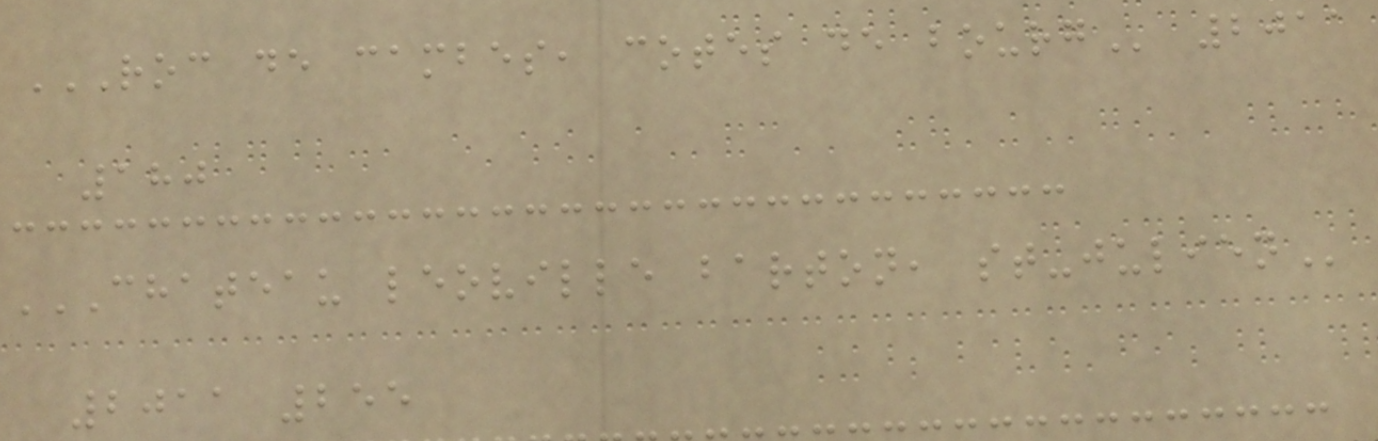ROC DE CAMBES, COTES DE BOURG 2011
180
CHATEAU LEOVILLE BARTON, ST-JULIEN
2011 255
